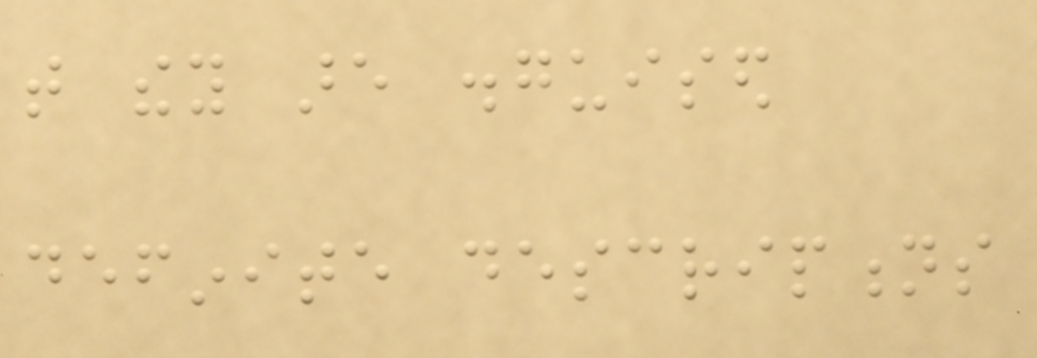that they are disguised
definite descriptions
